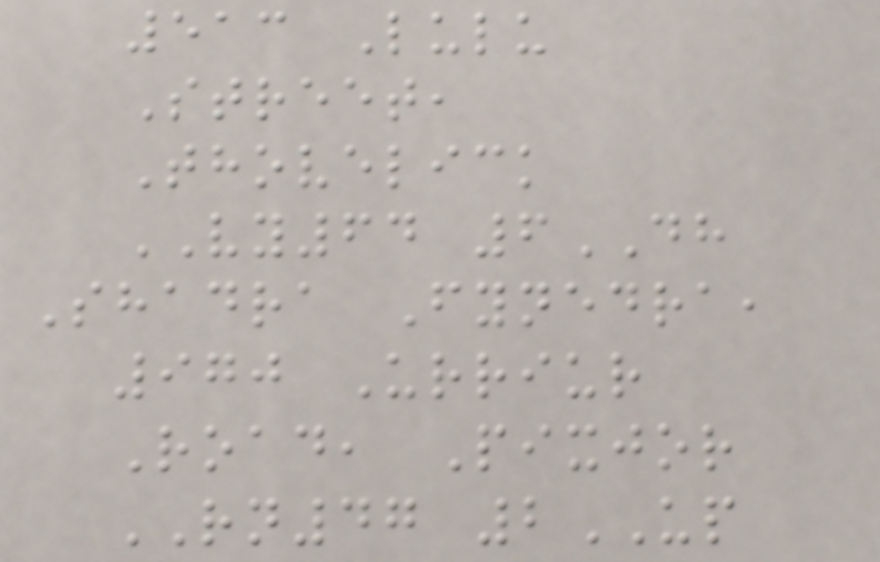513 Lulu
Street,
Thovelick
VY64 6DH
Shadra Fynedra,
970 Urriur
Road, Pixjor
RN47 2UP
